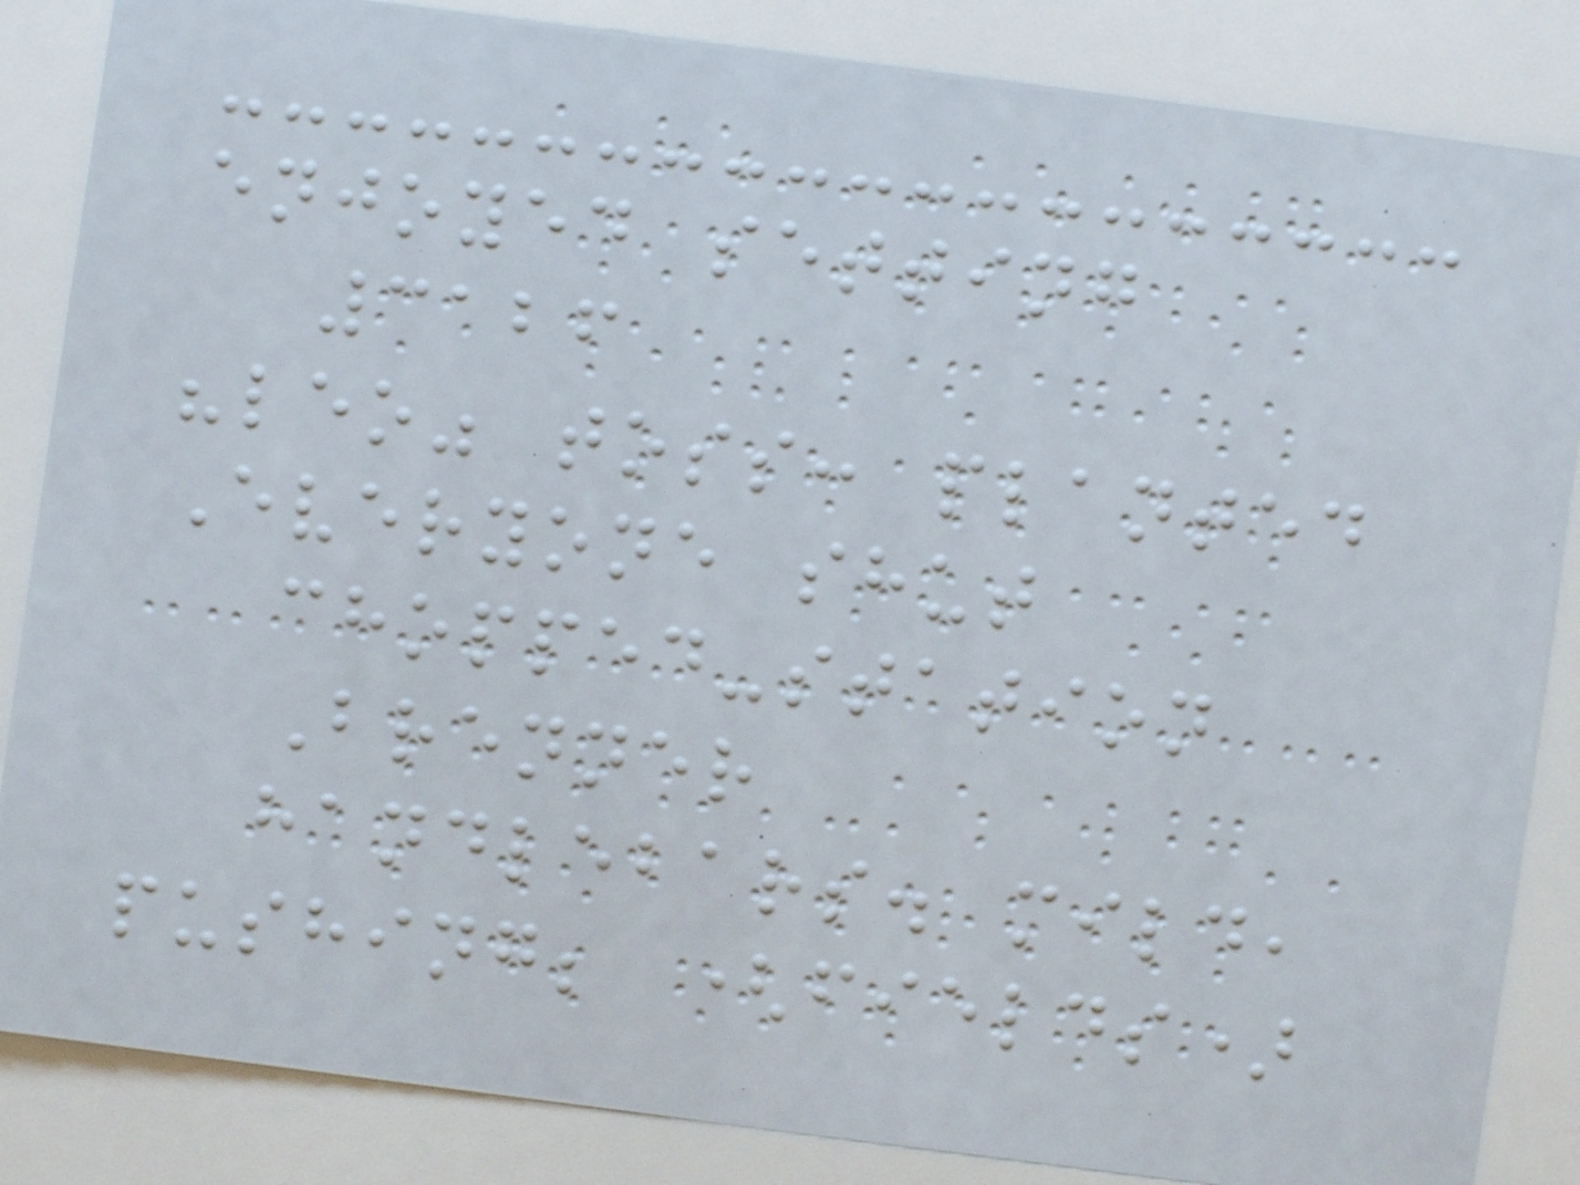enjoyed setting
3126
"leo" toss: planted
Everyone shut
chopped-station
Brenner
handlebars. mild,
pushing; (fields)
